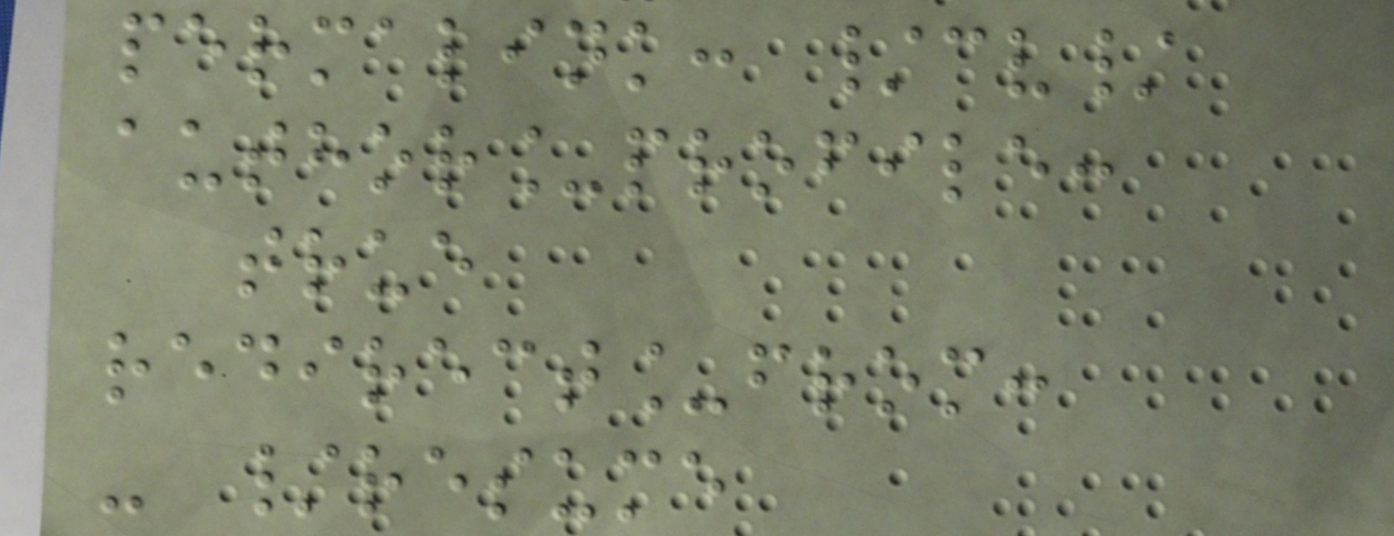permalink: /cv/
author_profile:
true
redirect_from:
- /resume
